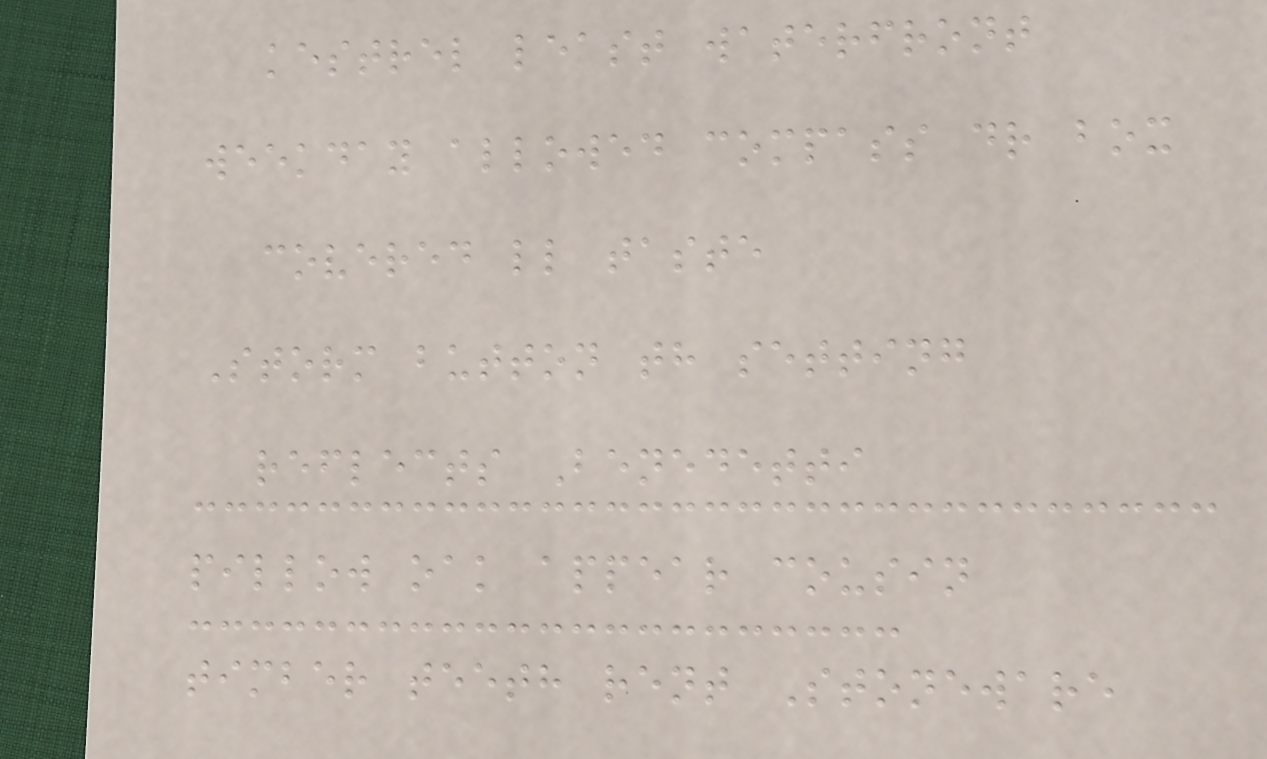kestrel least waterfront
weekday allowed compass dr box
covered ll taste
Storm button th setting
reflects Benedetti
pillow oak appear cousin
timber teeth rent Stoneware
